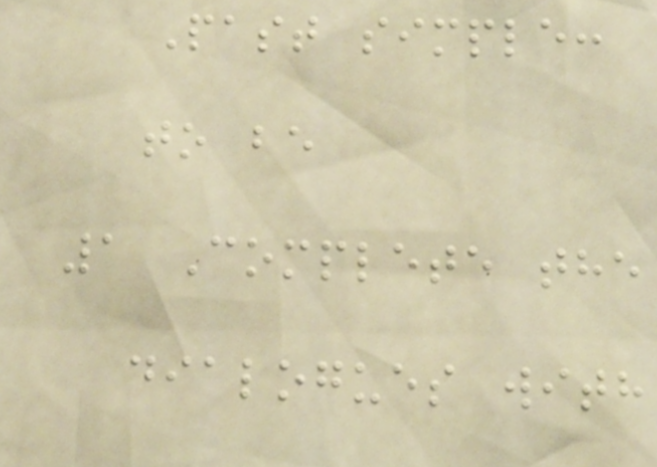Past simple:
to be
1 Complete the
dialogues with
